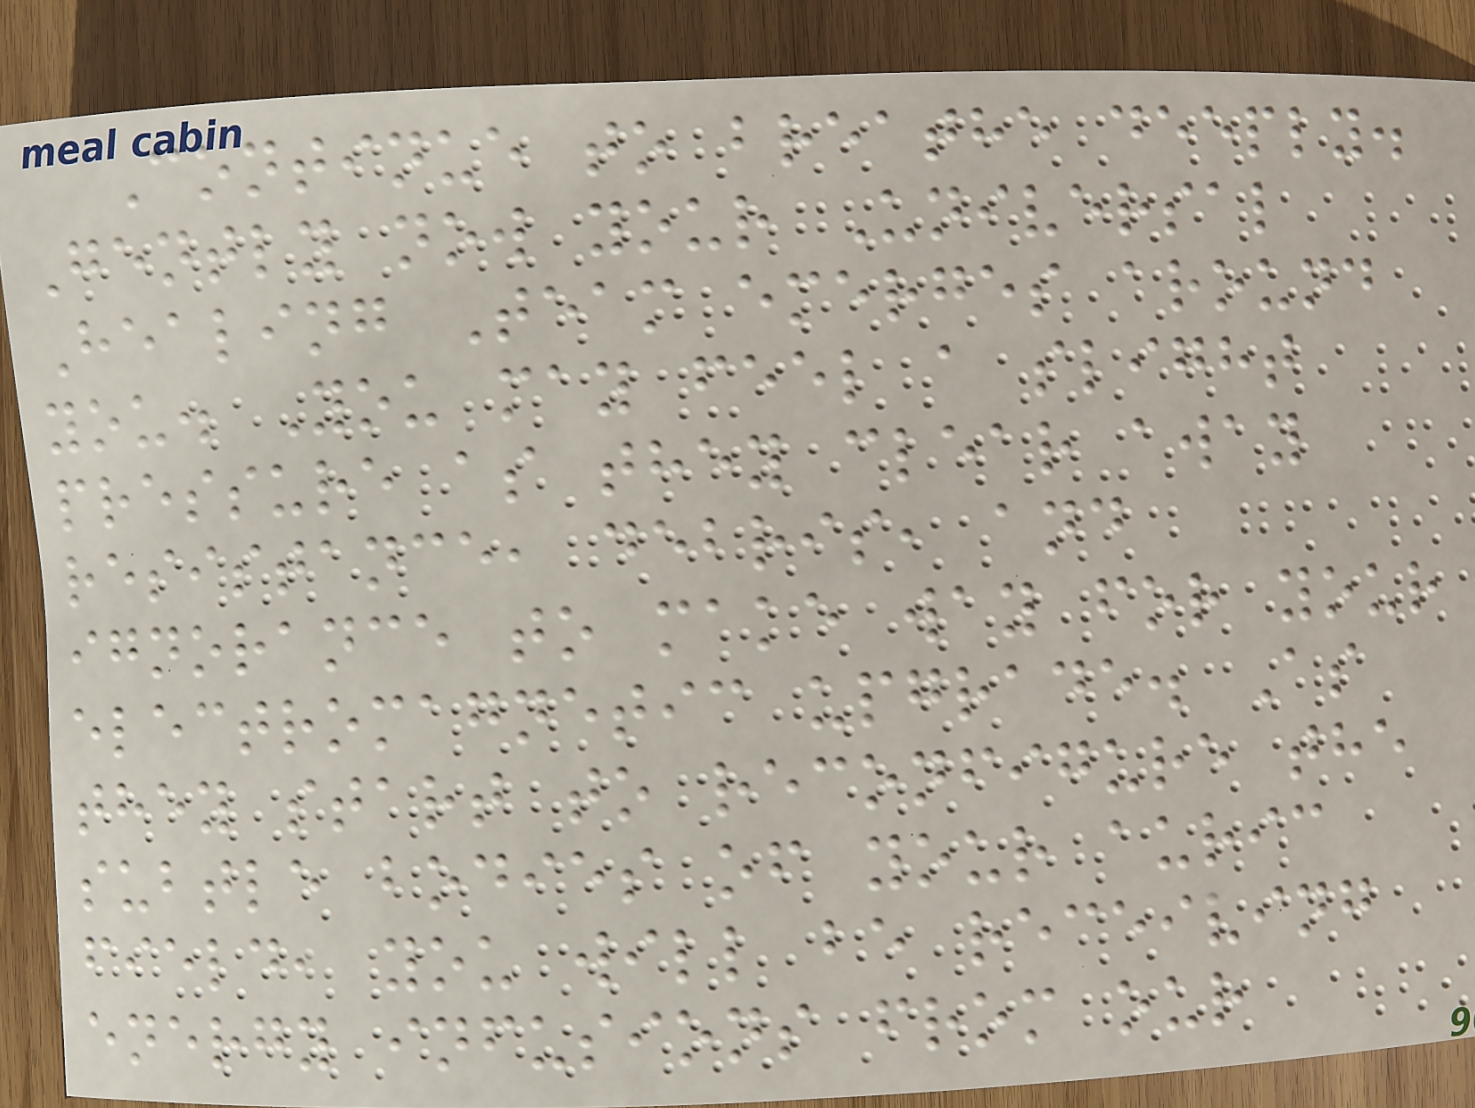Continue to breathe deeply.
Gently now your Universal
Healing Team emerges around
you. You may feel a slight
pressure as they clear away
resistance, debris, and
ignorance to make way for your
electromagnetic upgrade. As
they start to reconfigure the
subtle bodies of your auric
field, you will be receiving
energy infusions from our
